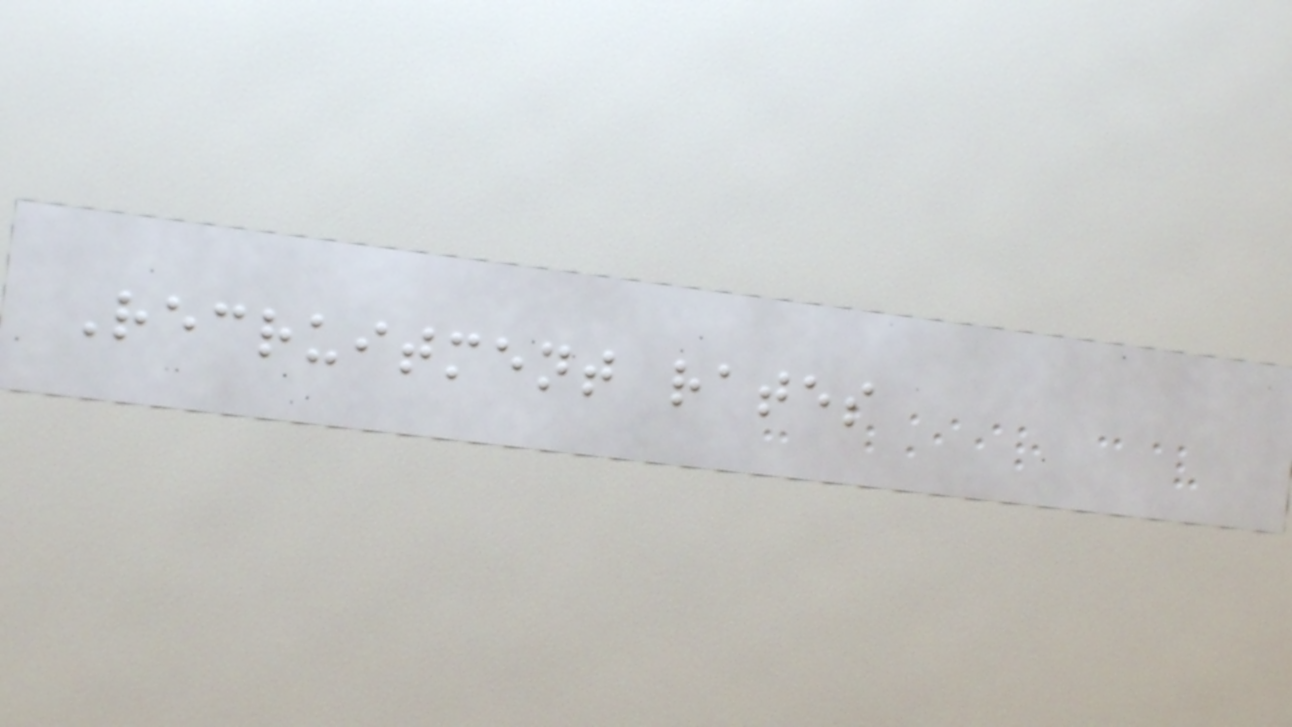Recruitment rates
